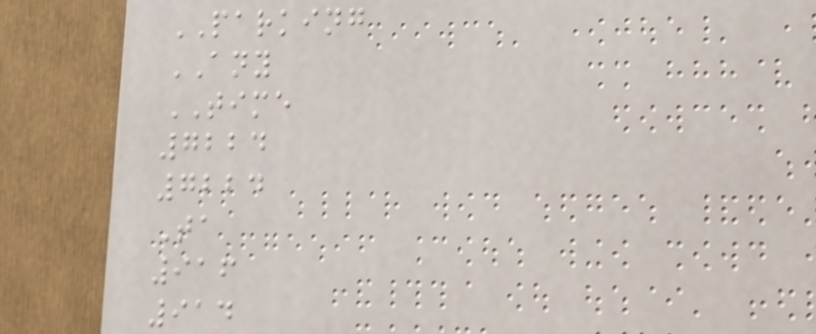PARKING
ANY
TIME
7224
7224
Ta
916
914
